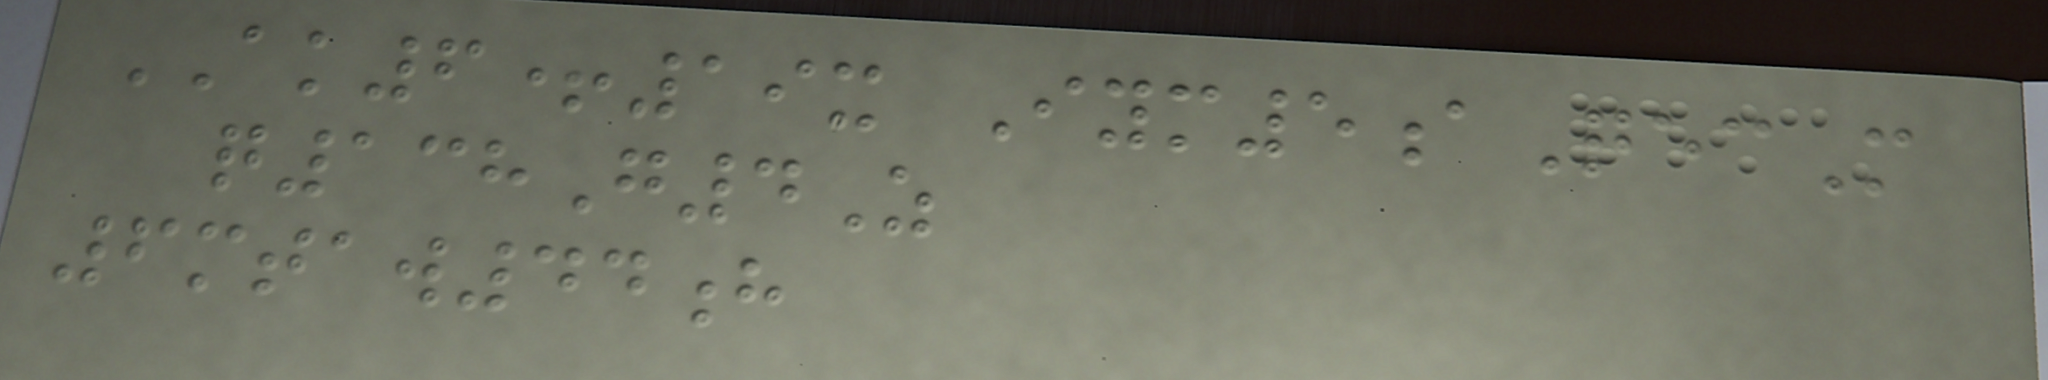AK6+19x Iym5aQecM
q138G4Z
6mtaw44h
